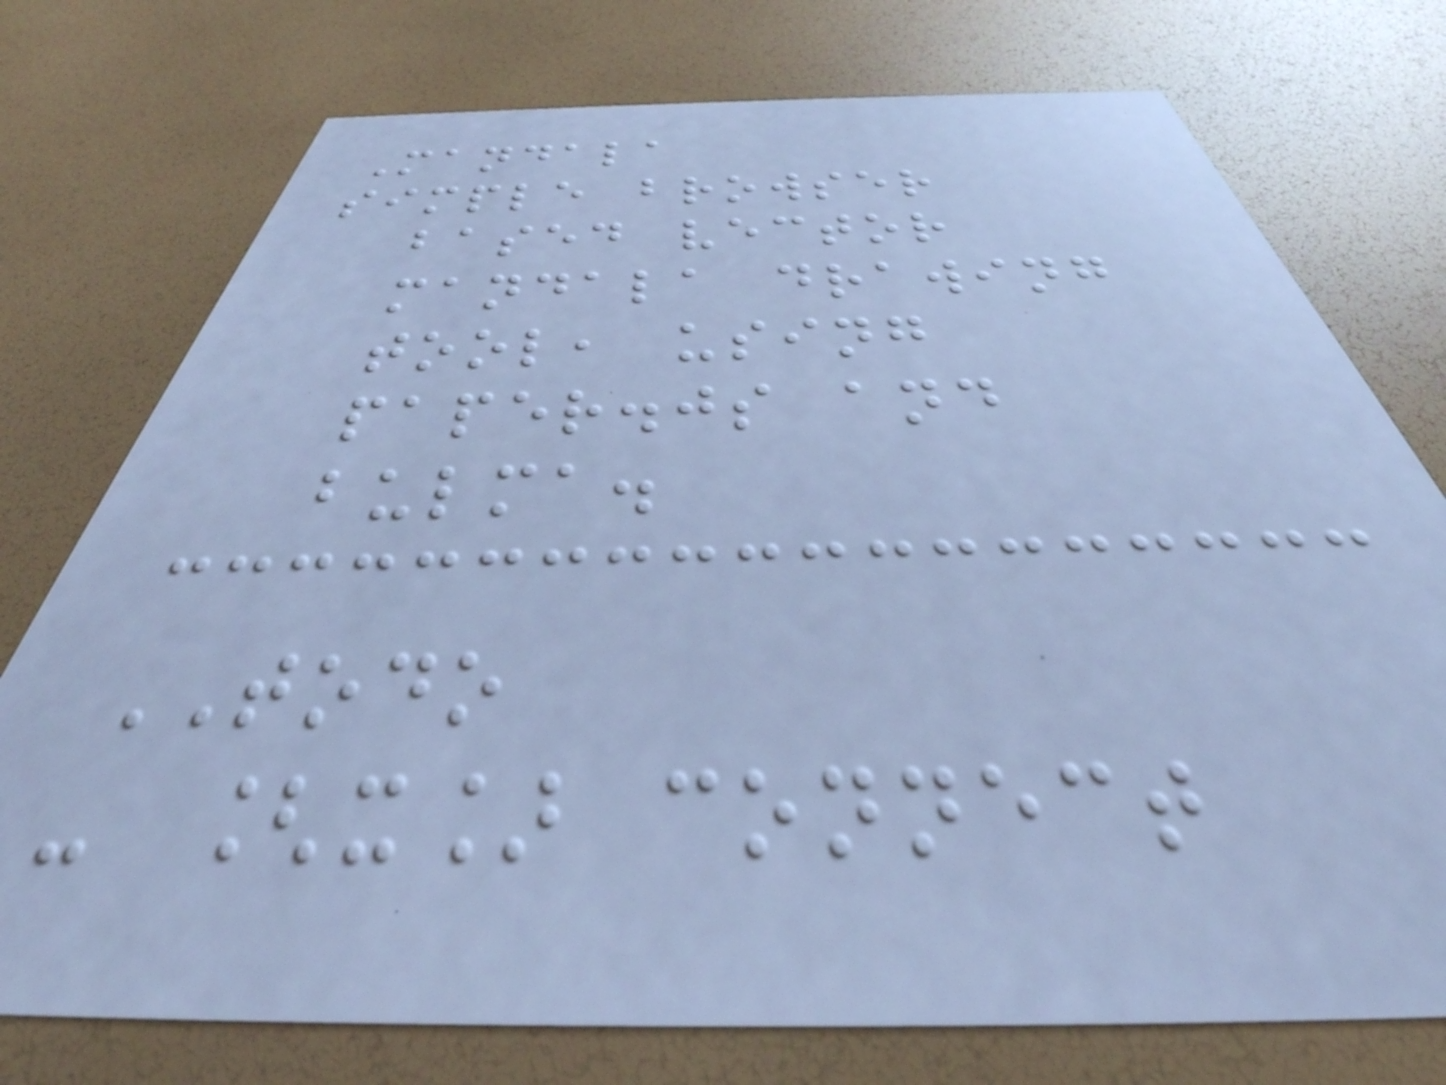Mandala
simple browser
based vector
mandala drawing
tool, using
paper.js and
bulma.
TODO
- [x] connect
